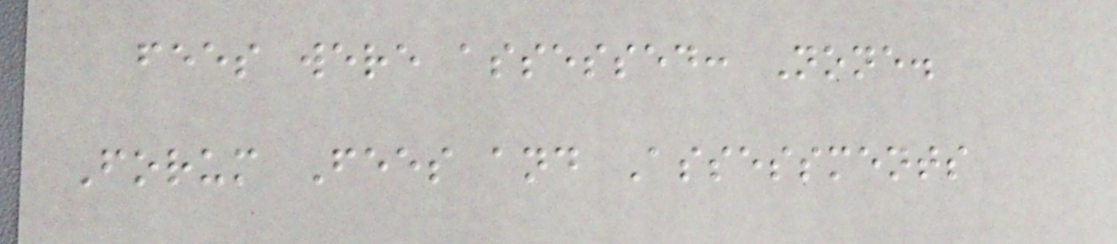fees were assessed: None.
Forum Fees and Assessments
